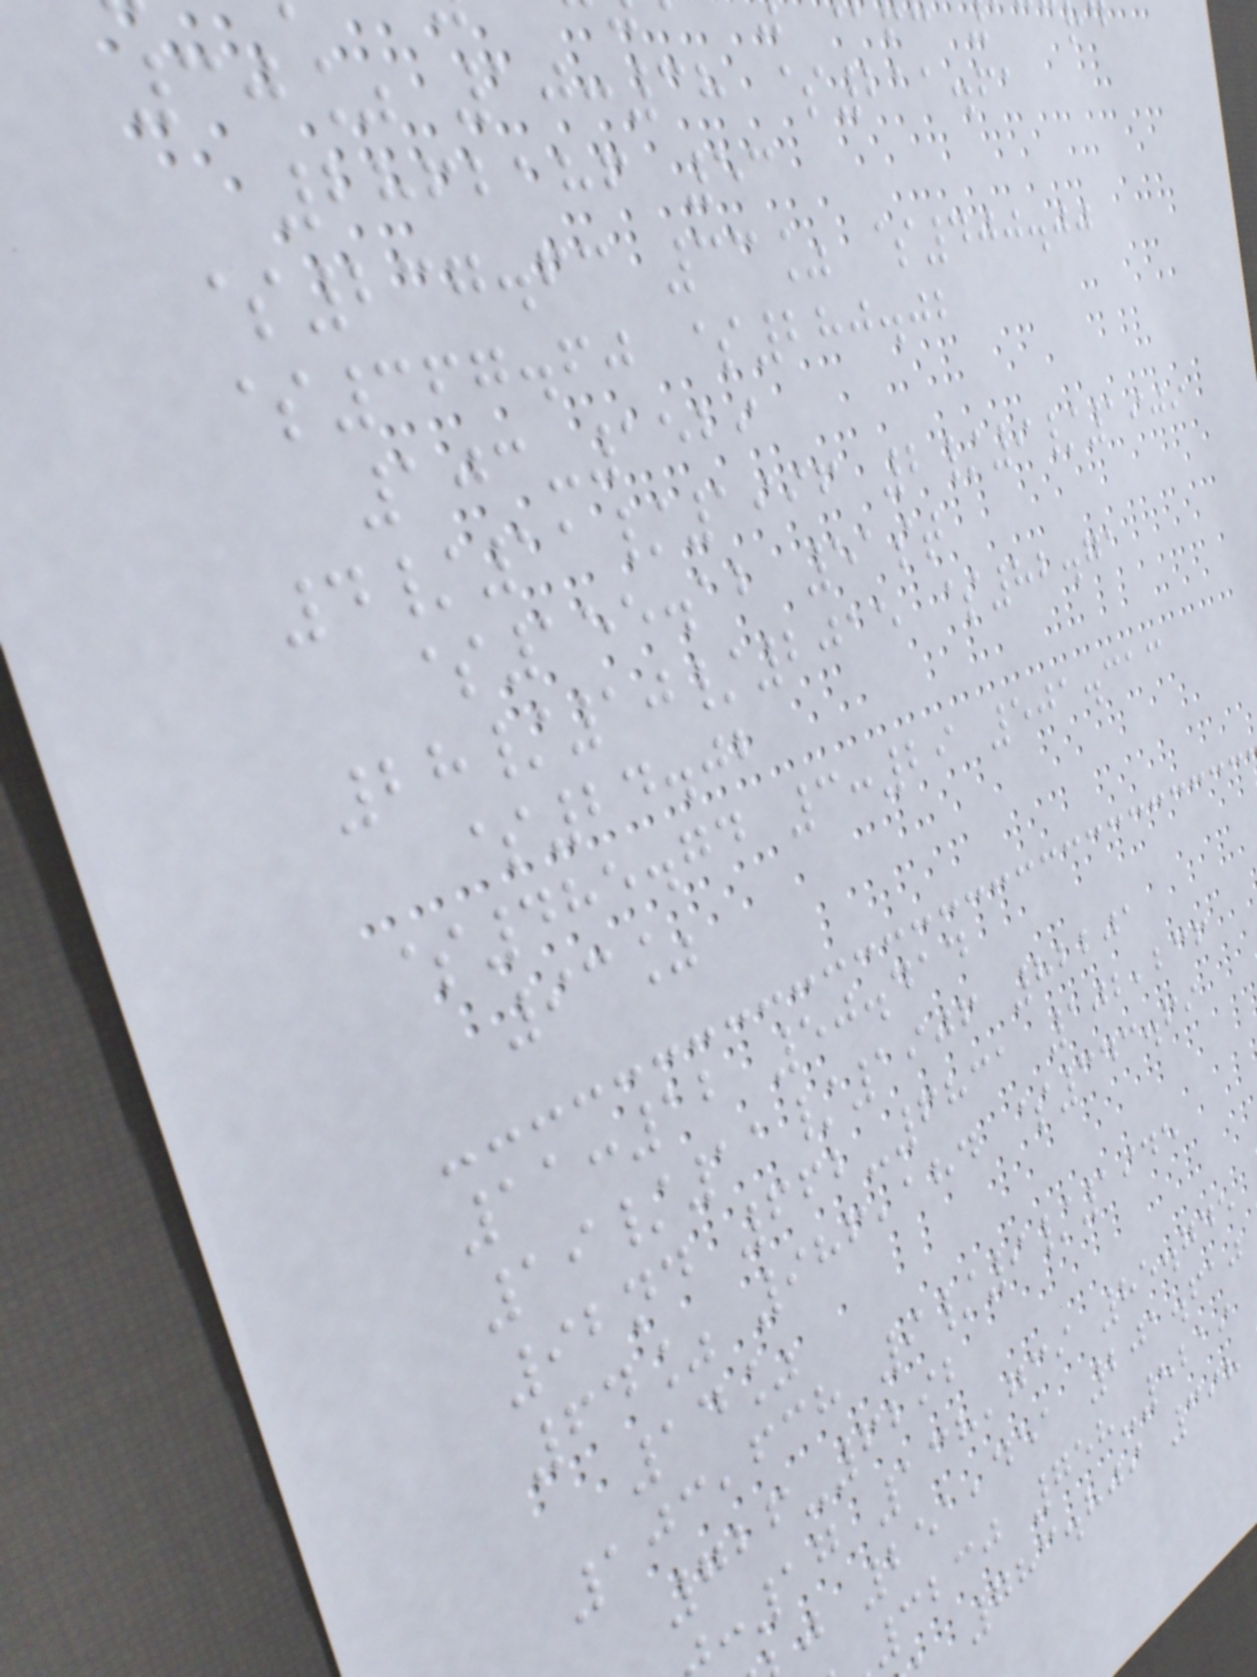30% 10:38 $211.61
2862186 53
$237.63 33% $400.00
$367.60 $280.02
103-1529
4/11/1996 2/9/1909
$155.12 51st
28/10/2015 $82.71
$24.02
$485.74 3:29 501.313
93%
11:12 50.414
19/11/1906 82201
92nd 662-6831 102,236
64% 986,184 $343.69
14%
103,638 9/9/1945
726-6292
:17 138,739 85.745
j 251,451 201.610
3230 758-5219
783.809 398
